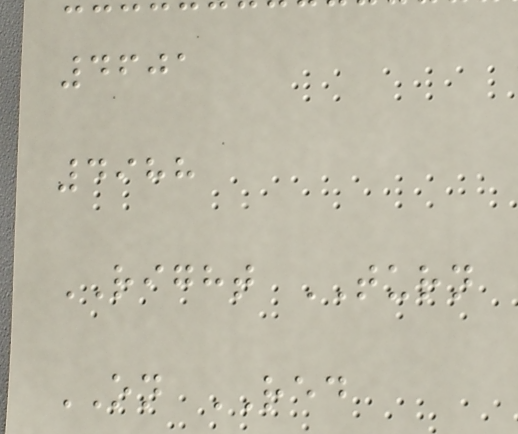4601
4988
RIGHT TURN
ON RED
